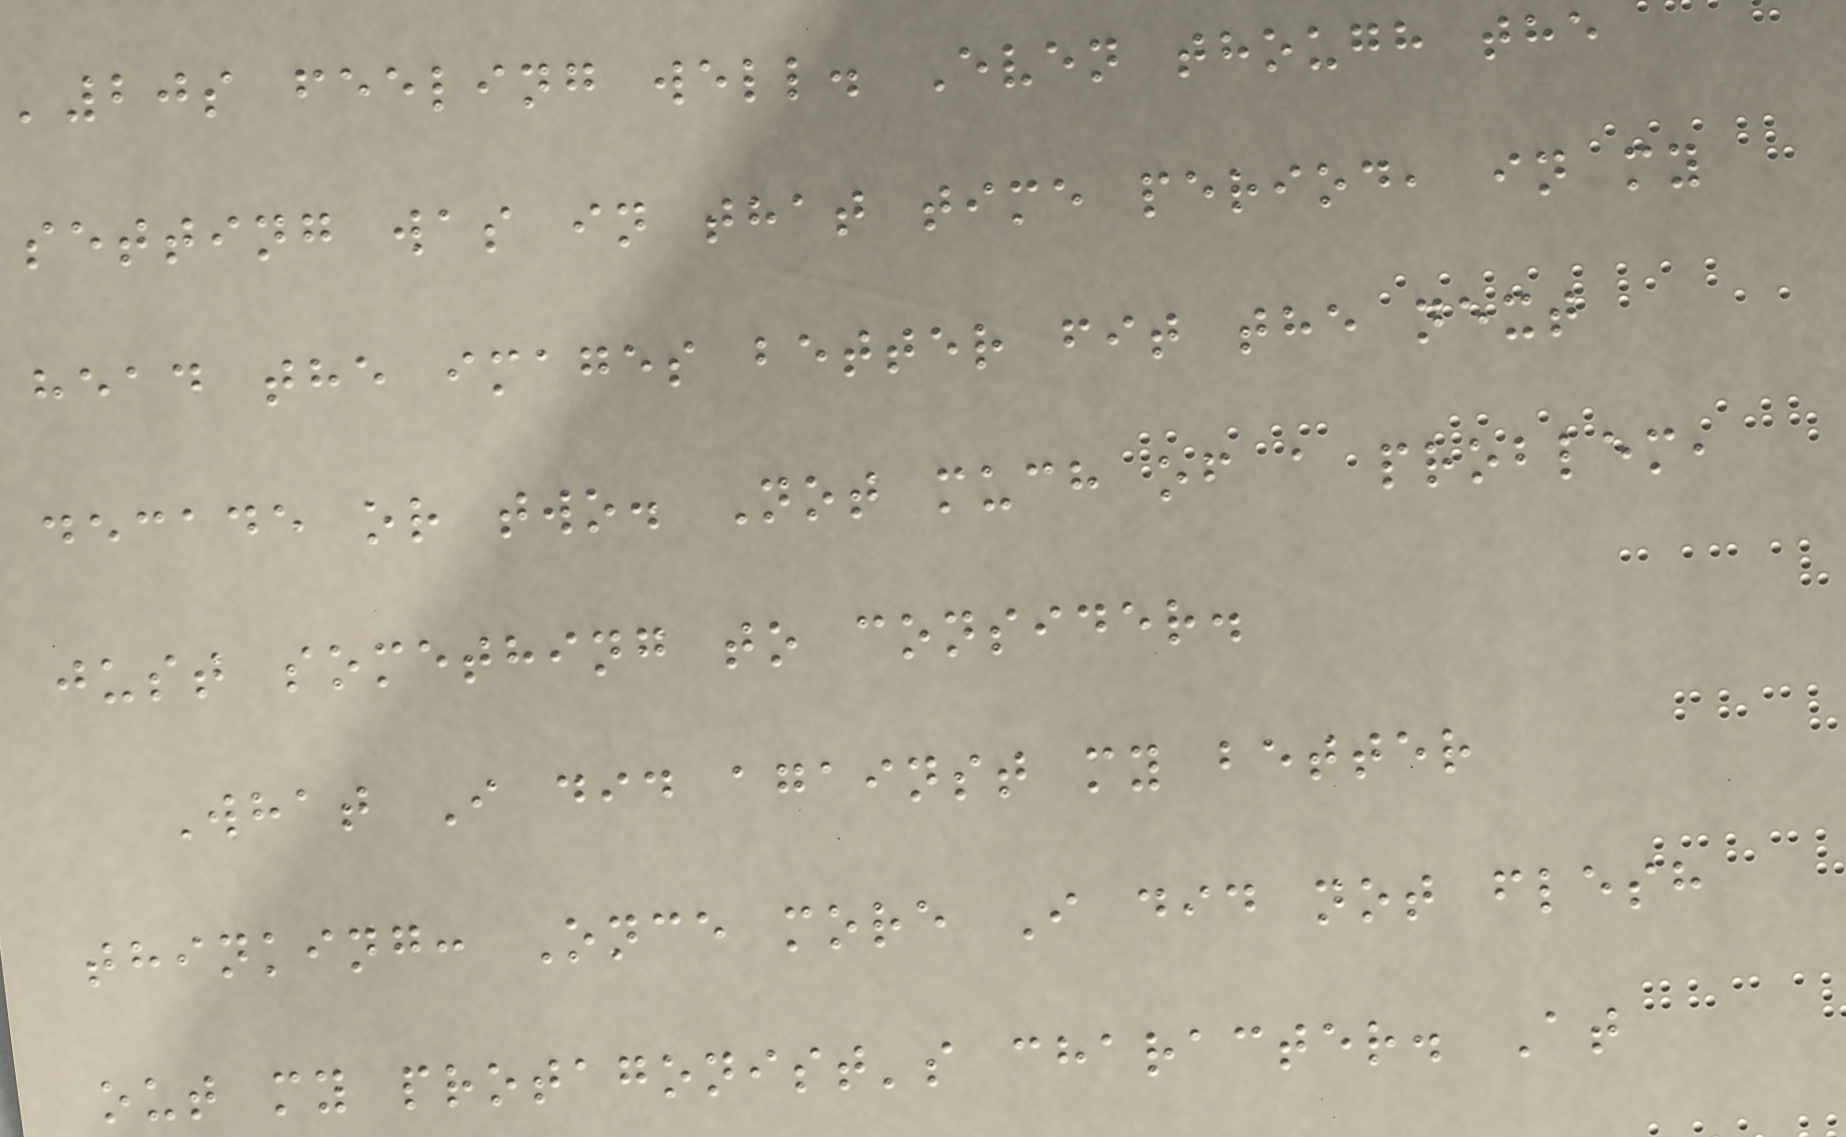'20s feeling well. Even though the
setting was in that time period, in my
head the images better fit the next
decade or two. Not much of a problem,
just something to consider.
What I did against my better
thinking: Once more I did not flesh
out my protagonist's character. At
